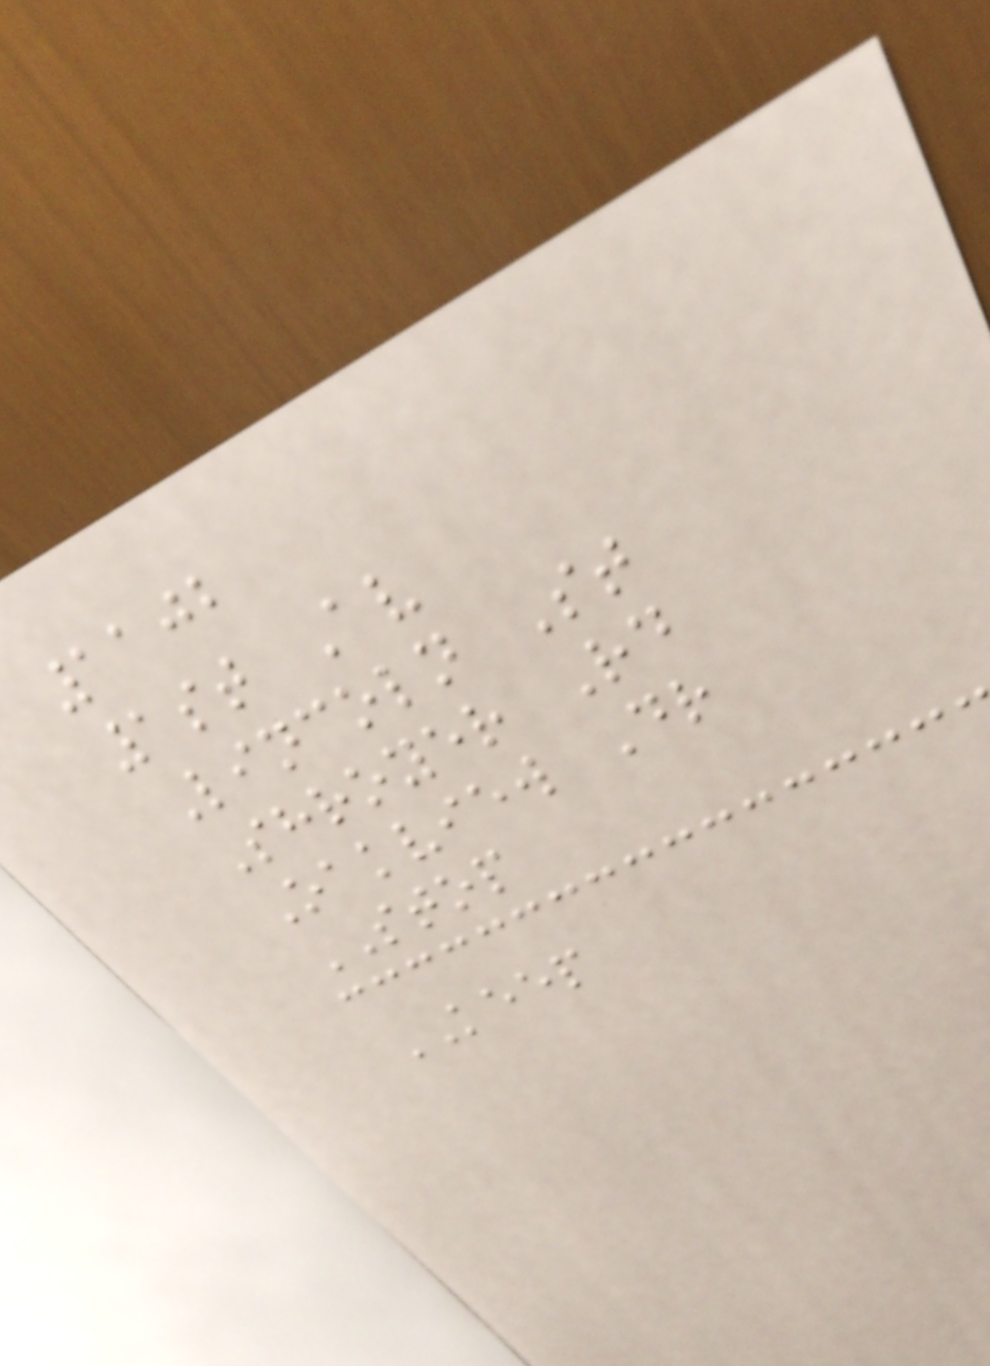1102
1st Av
Lincoln St
Shroyer Rd
Oakview Dr
STOP
KEEP
